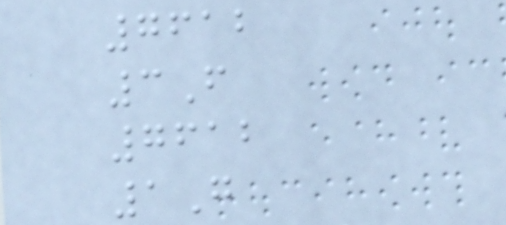7612
3F
7612
1G
